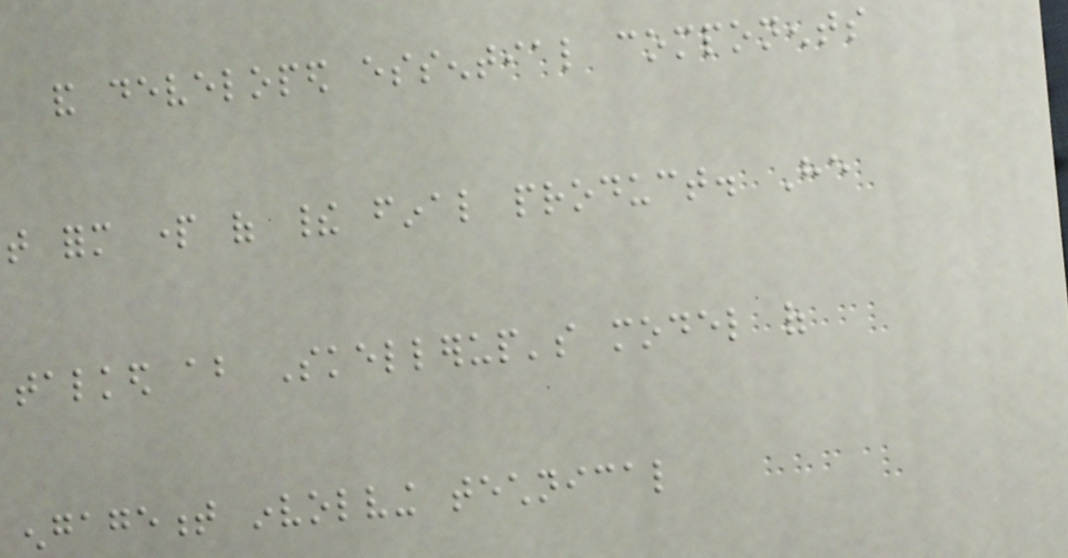and developed essential components
that form part of their final product. He
talked about Skellerup's model of
engagement involving technical
